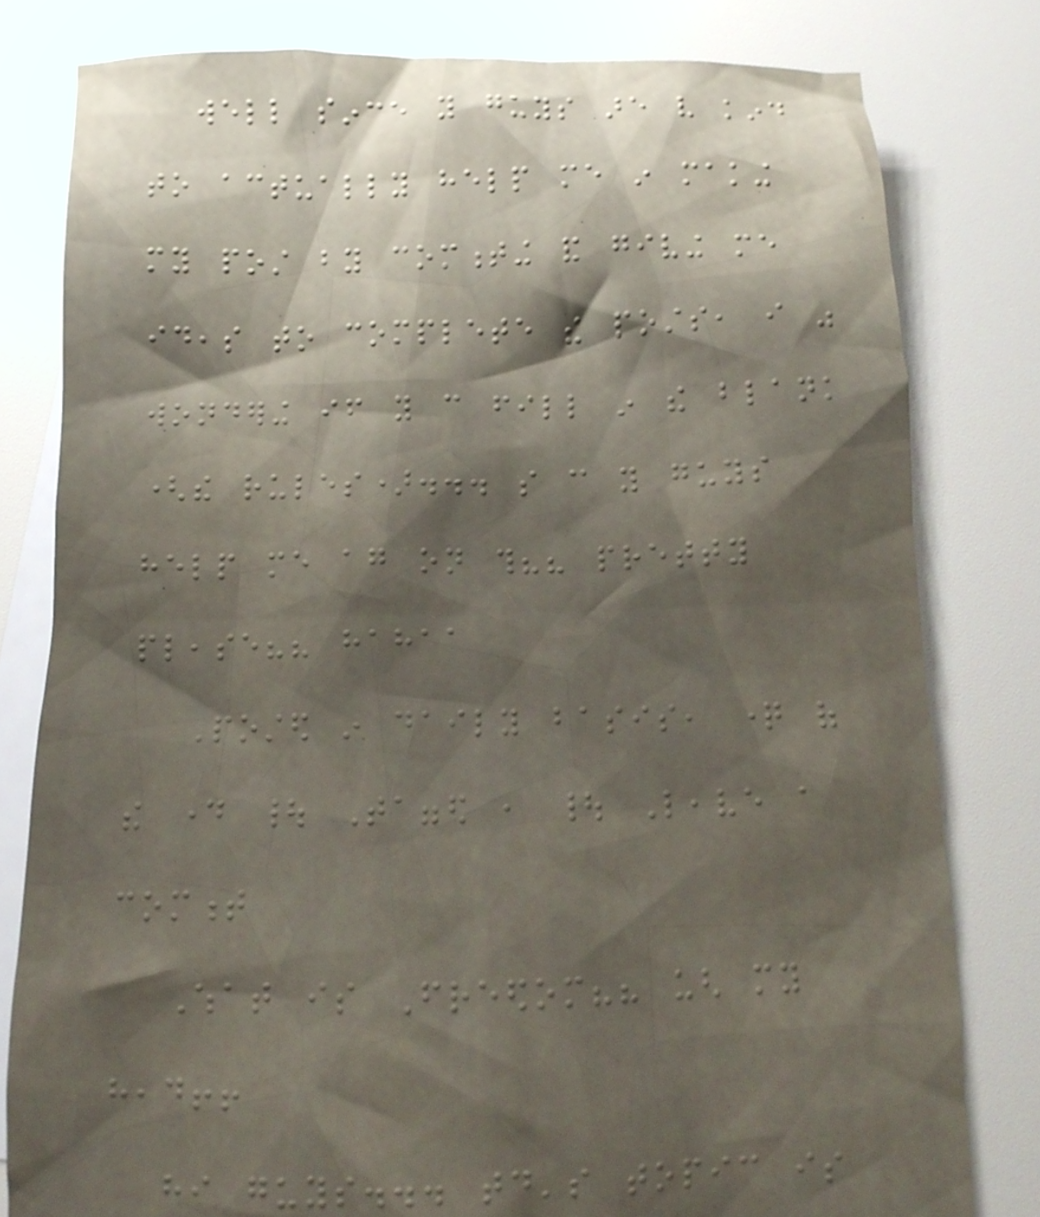well since you guys are very kind
to actually help me in making
my post by commenting and giving me
ideas to complete the posts, i was
wondering if you can fill in the blank
(the rules)... so can you guys
help me again on this?? pretty
please?? hahaa
Posted in daily basis, question of
the day | Tagged , | Leave a
comment
What is Freedom?? ugh my
head!!
hi guys... today's topic is
